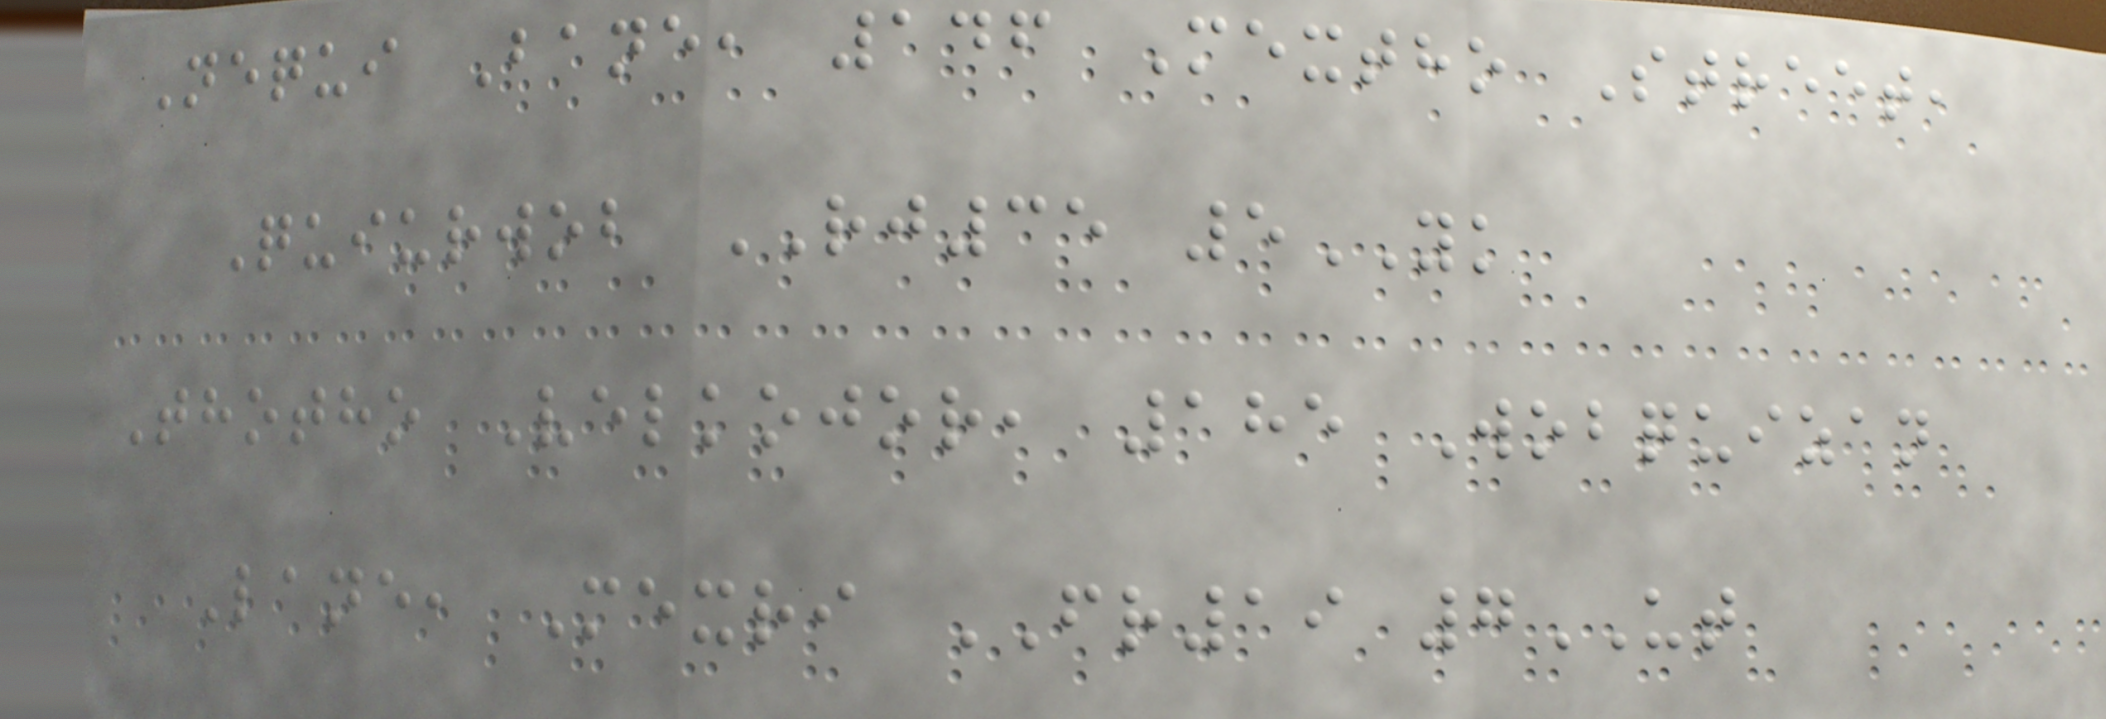Nequi Bane, 146 Mextho Street,
Quiurwob RJ35 5YK
Thotho Velkojor, 185 Wobquizan
Lane, Mexri FR19 7UT
